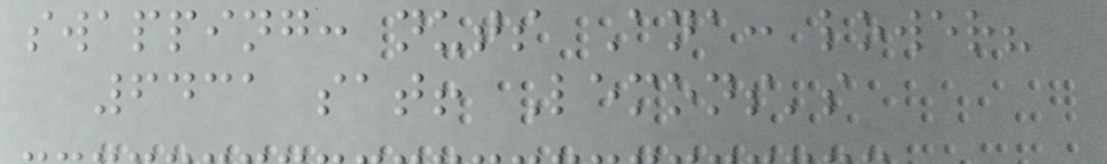swapping: nuts Ana: lower?
6431 sat! Lemons's
